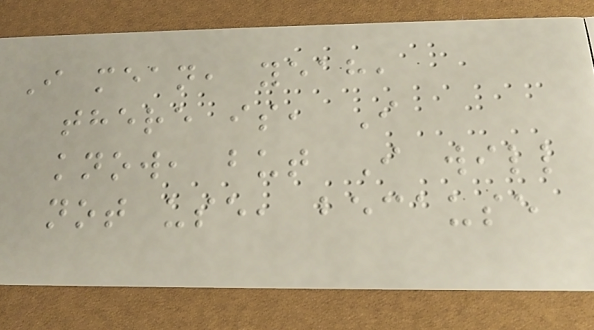I mean, yeah,
there is, I
know, but I will
not use, because
